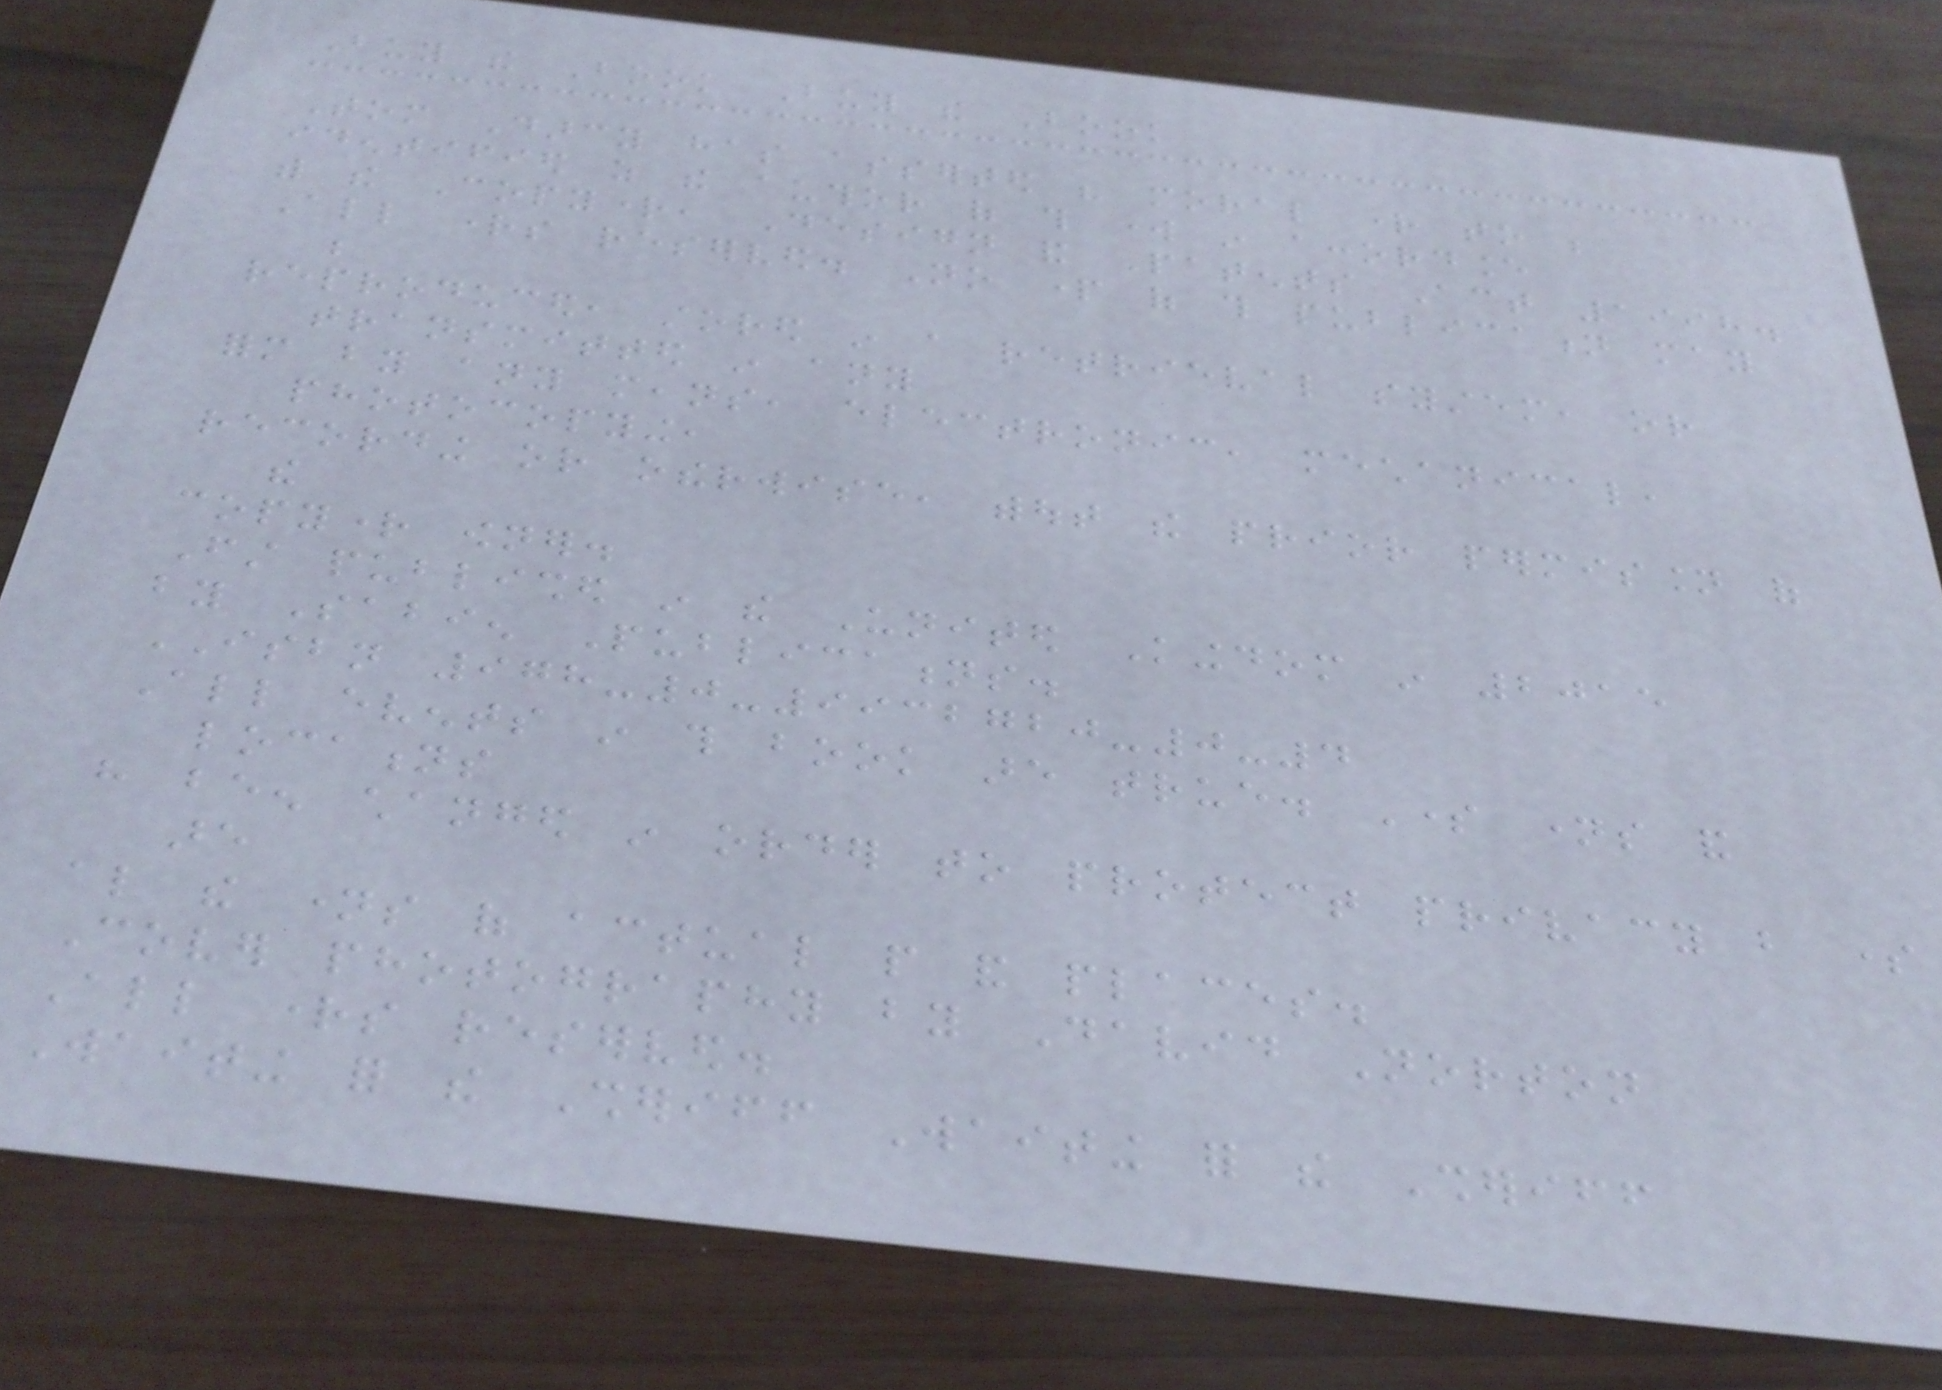Buy the Book Buy the Book
Tom Darcy has asserted his moral right to be
identified as the author of this work in accordance
with the Copyright, Design and Patents Act 1998.
All rights reserved. No part of this publication may
be
reproduced, stored in a retrieval system, or
transmitted in any
form by any means, electronic, mechanical,
photocopying,
recording or otherwise, without the prior permission of
the
copyright owner.
First published in the United Kingdom in 2015
by Sabien Publications.
ISBN 978-0-9932720-0-4
All events in this book are true. Some names and
locations
have been changed in order to protect privacy but some
are
also the names of actual people and places.
Cover photography by David Norton
All rights reserved.
Waiting for the Sheriff Waiting for the Sheriff
